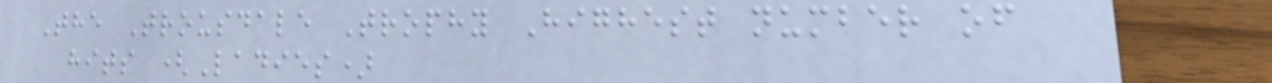The Trousdale Trophy Highest number of
hits (Ladies)
